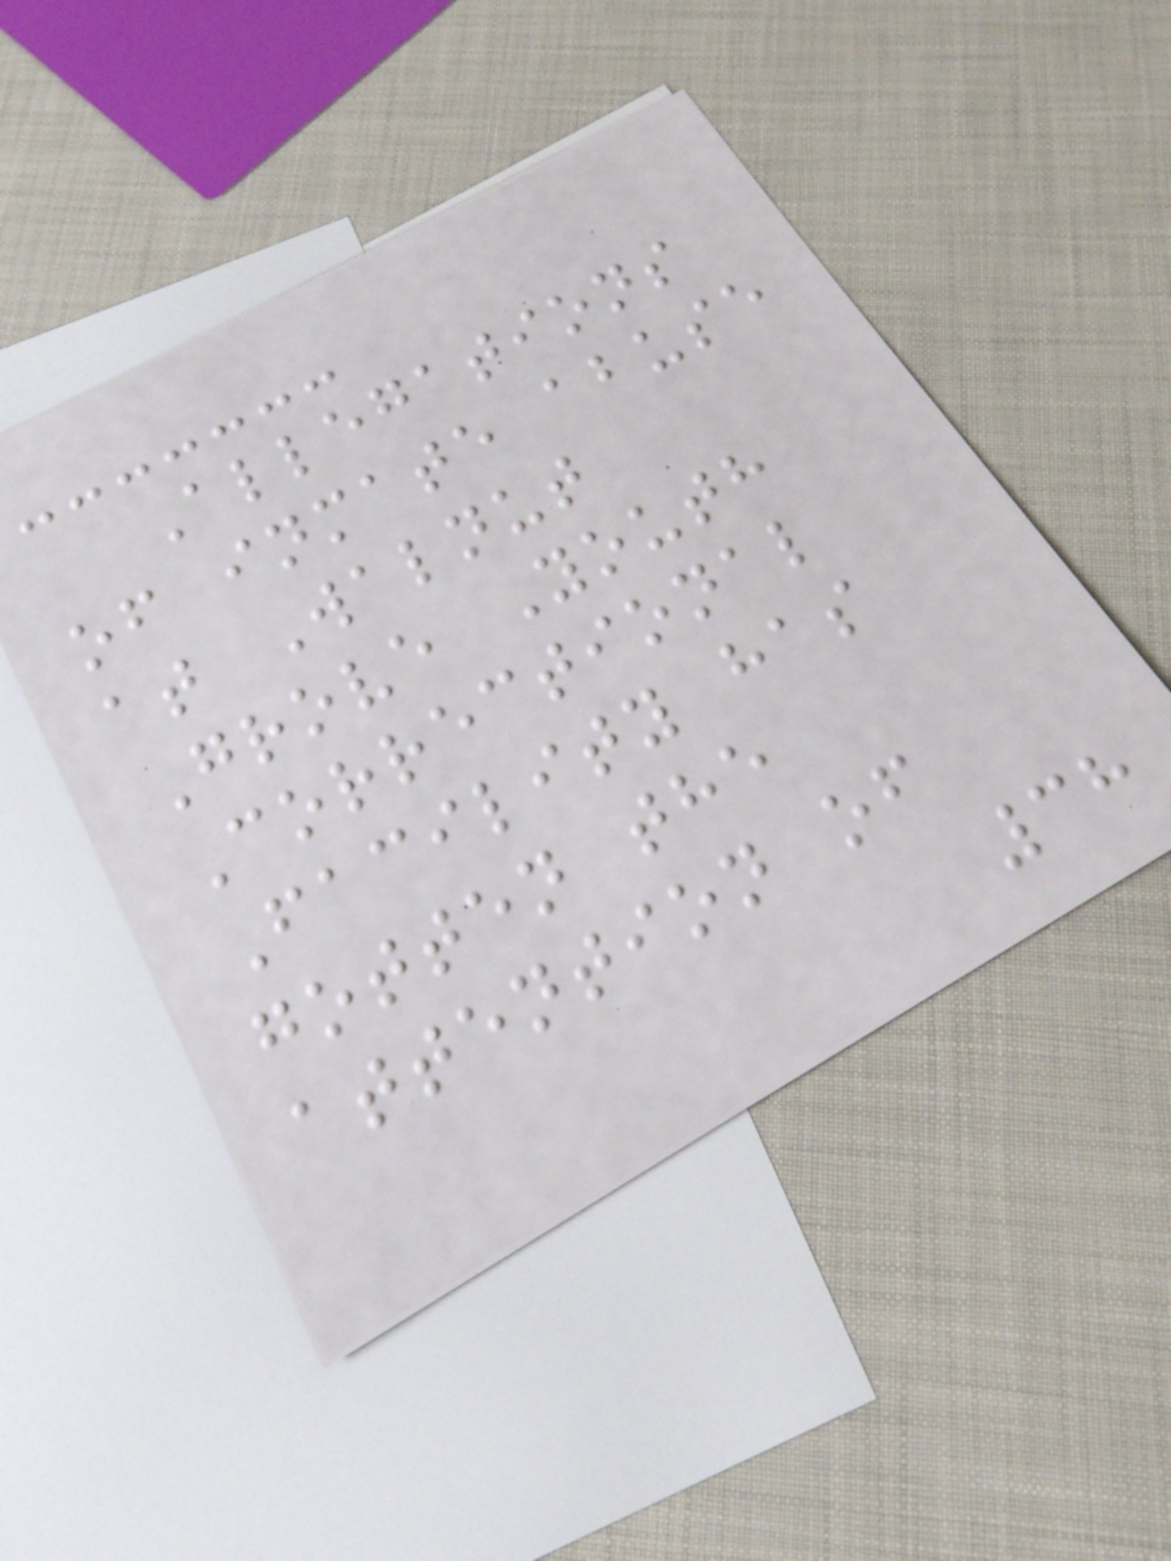Allegations
of inmate abuse
at Walnut
Grove Youth
Correctional
Facility has
gotten the
attention of
38
